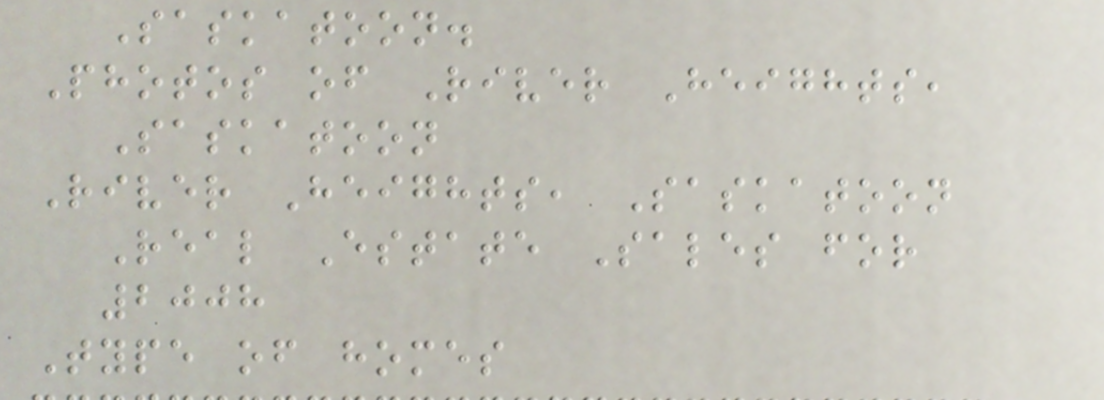Saskatoon.
Photos of River Heights,
Saskatoon
River Heights, Saskatoon
Real Estate Sales for
2008
Type of homes
